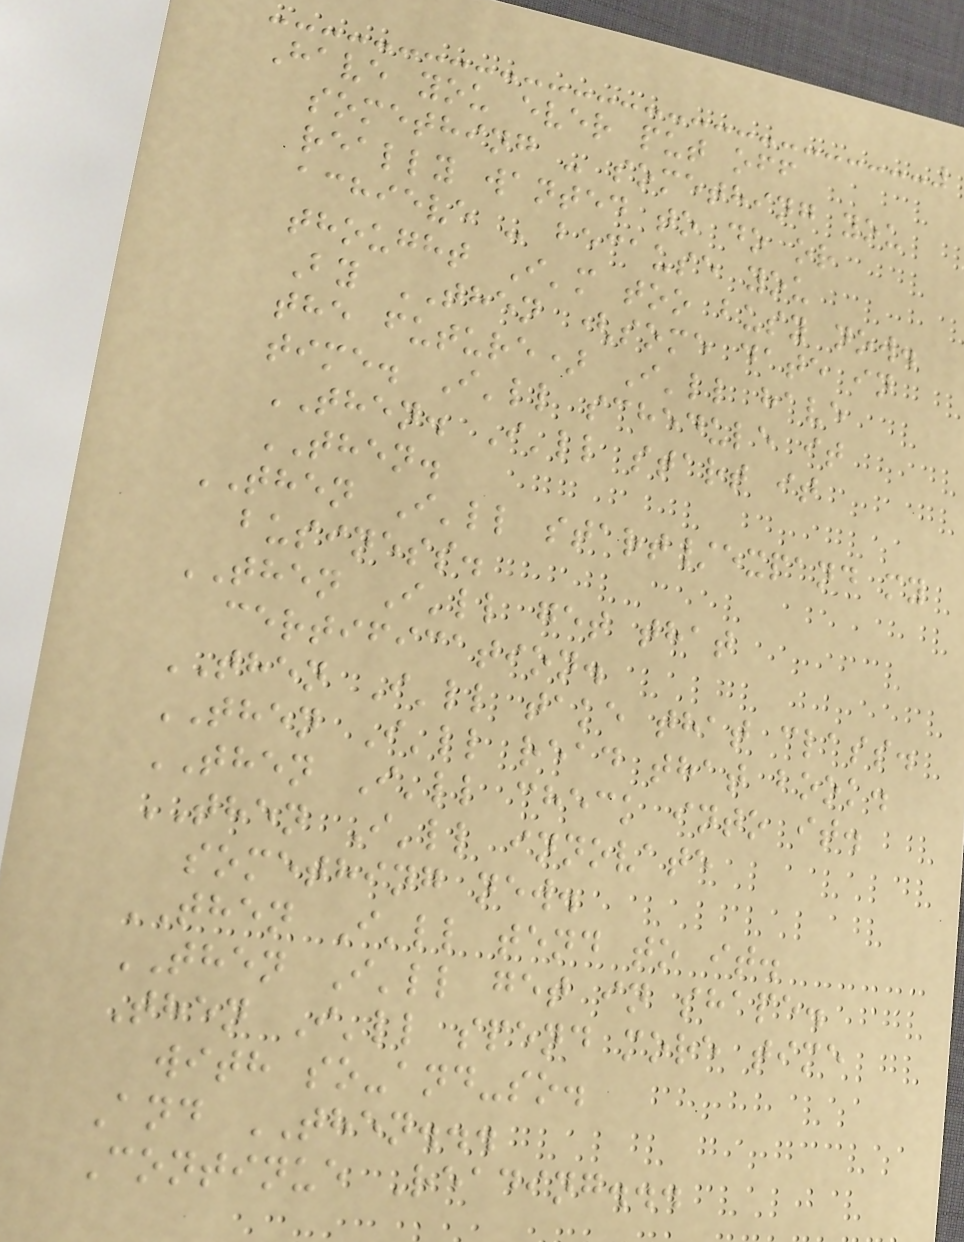Have you ever put off
something - something you
really wanted to do or
achieve - because you
thought I'm too busy now.
By THEN (some date in
the future) I'll have
time. I'll schedule it
THEN. I'll start it
THEN.
THEN I'll start/expand my
business.
THEN I'll get that
certification.
THEN I'll take that class.
THEN I'll read that book.
THEN I'll check into it.
THEN I'll innovate
something new.
THEN I'll tend to it.
THEN I'll get in shape.
Then I'll spend more time
with so-and-so.
And THEN...
Continue Reading...
